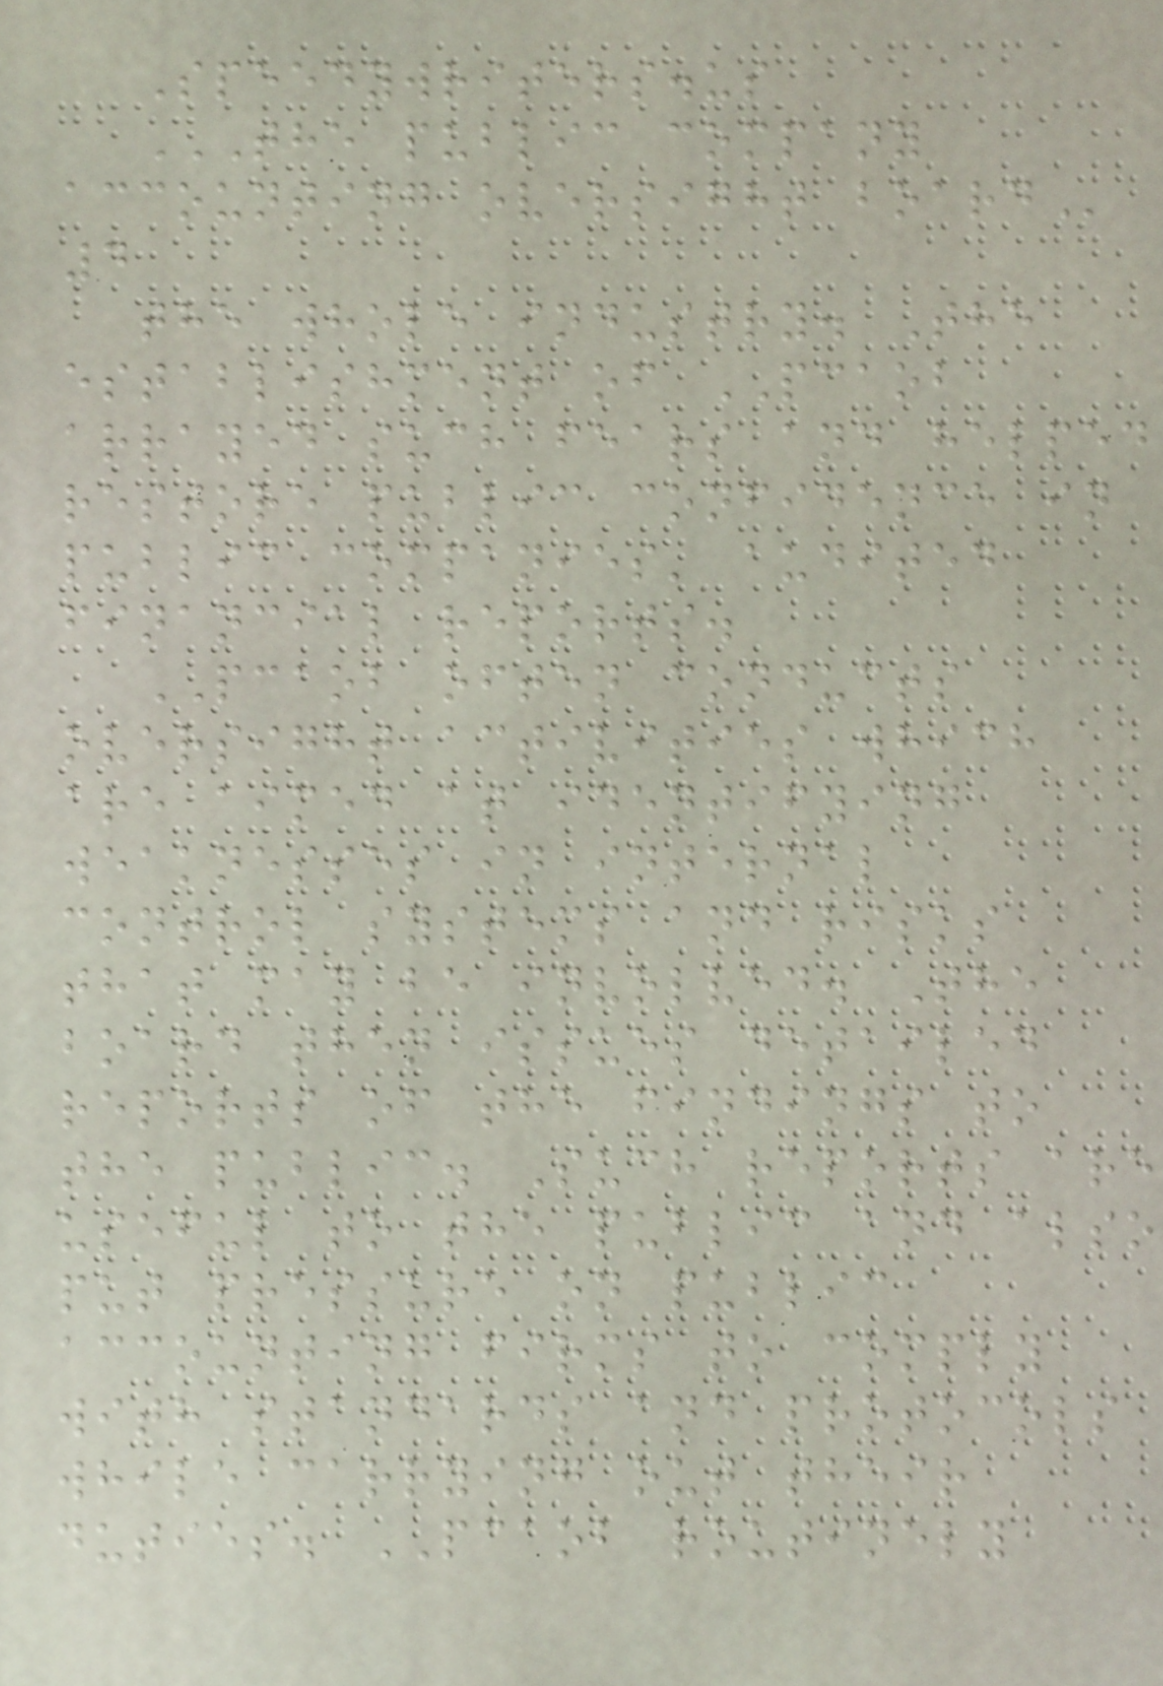Speedywriters.us
THE PUBLIC COMPANY
ACCOUNTING OVERSIGHT BOARD
4
the whole industry. The
establishment of PCAOB
arrayed such fears and helped
restore public confidence in
public companies' audited
financial reports.
PCAOB often conducts
oversight activities which
are aimed at identifying
weaknesses in internal
control systems and risks
that may be involved. The
board then issues detailed
reports of the findings to
the public. Such reports are
useful to the public and also
put pressure on public
accounting firms to comply
with standards and protocols
while carrying out their
duties. PCAOB routinely
